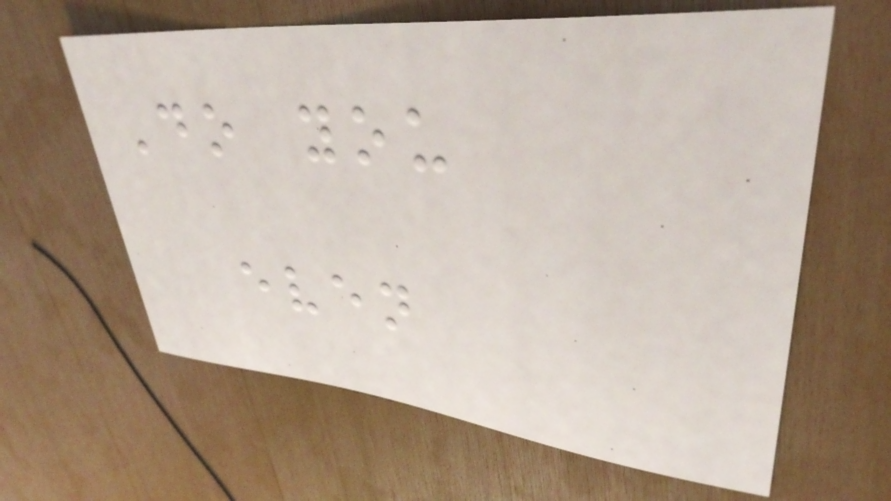Do you
even
